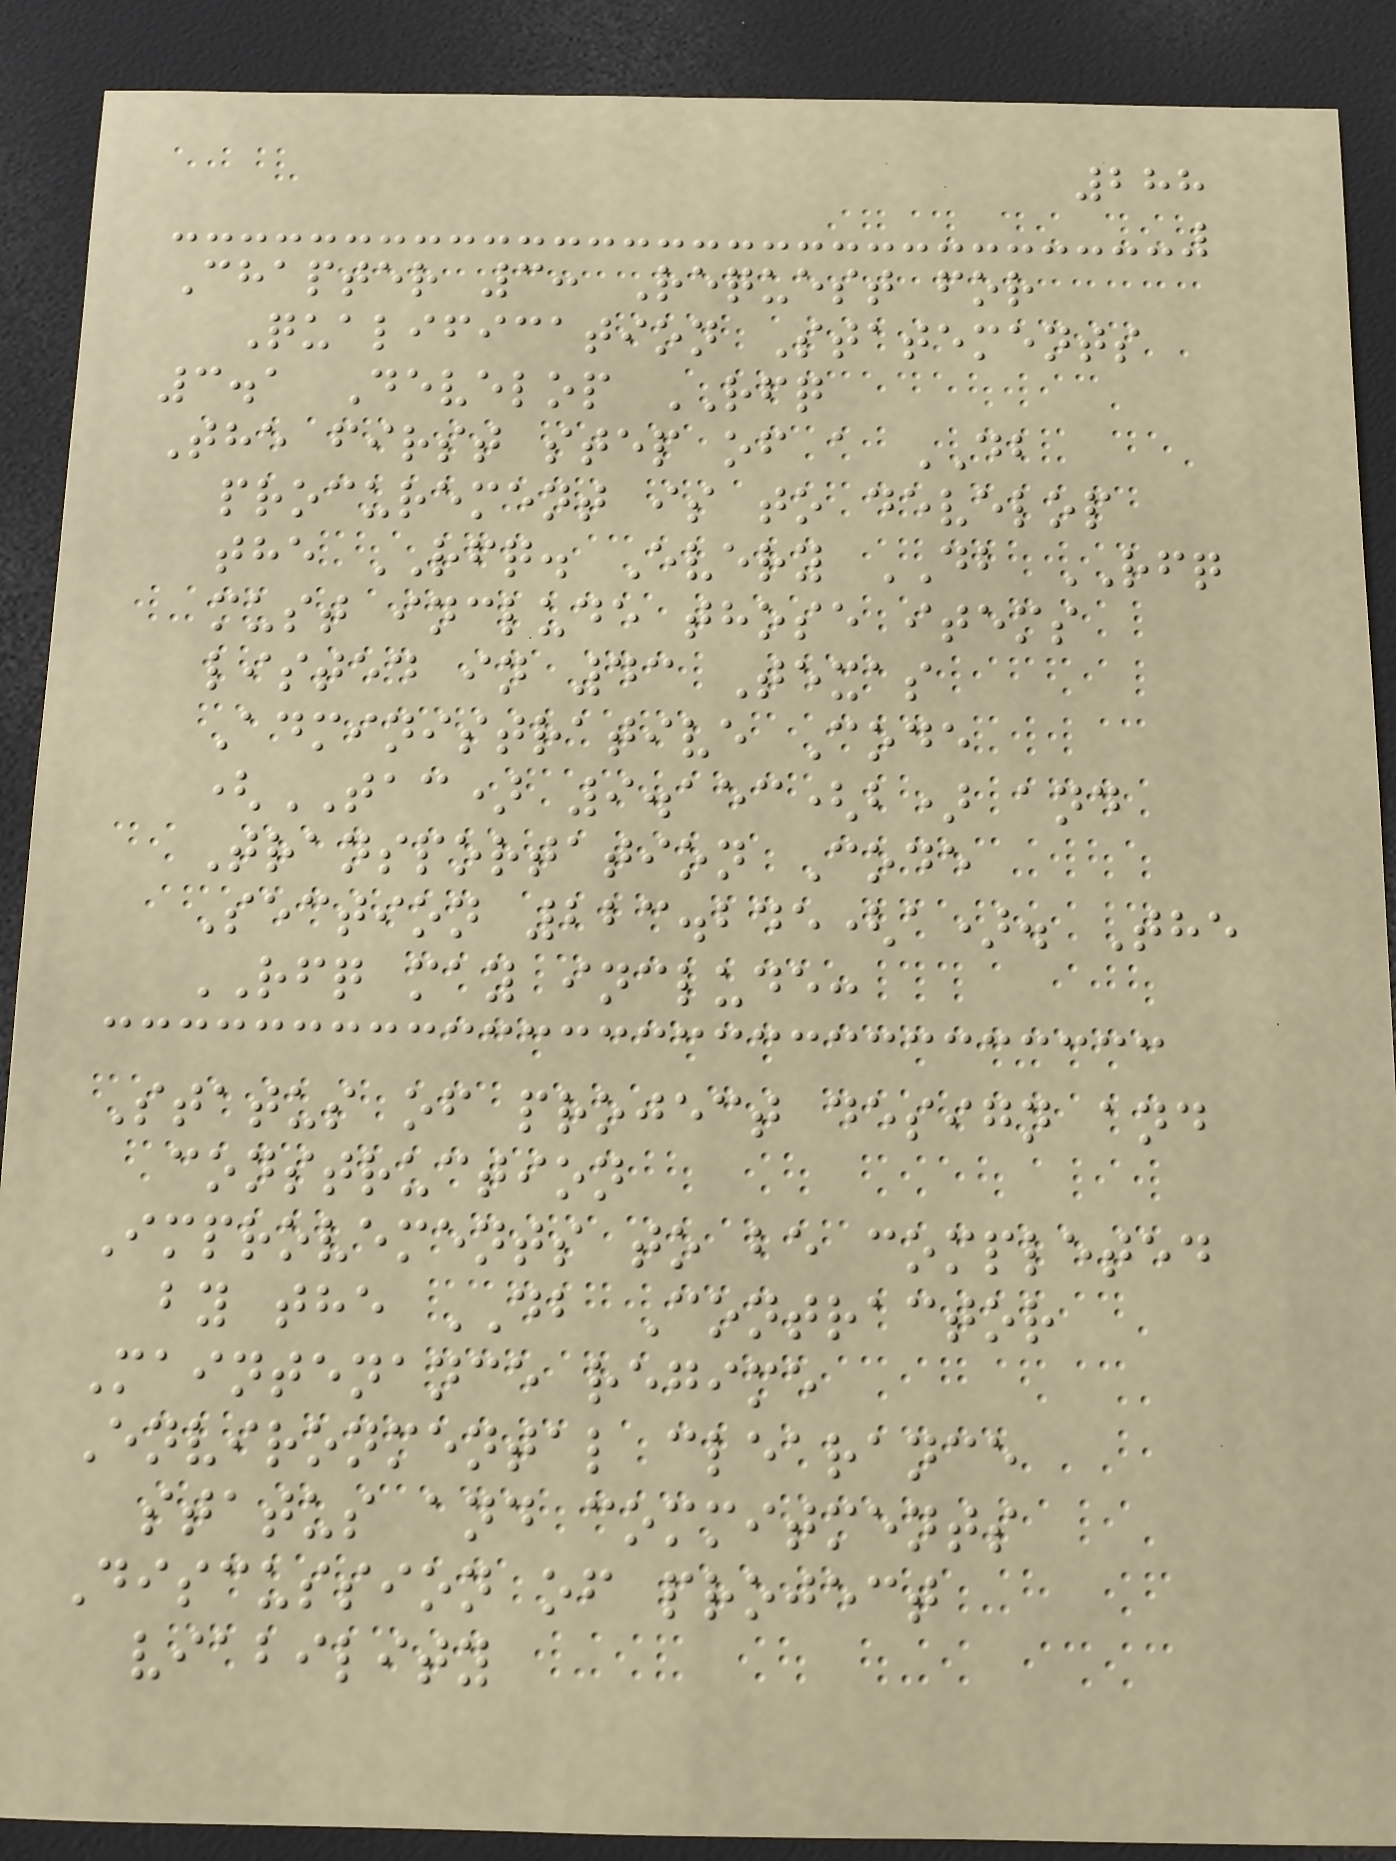288
Chapter 3: Request for
Qualification Statements
3.1 Develop RFQ
The first step of a DB
procurement is to develop
the RFQ. Every DB RFQ
must include those items
listed in 43 Texas
Administrative Code
(TAC) 9.153(b) and
Transportation Code
Section 223.245(a). The
RFQ may include:
Status of project design and
construction
Improvements to be completed
by the DB Contractor
Maintenance regime
Environmental clearance
status and commitments
Discussion of project
viability
